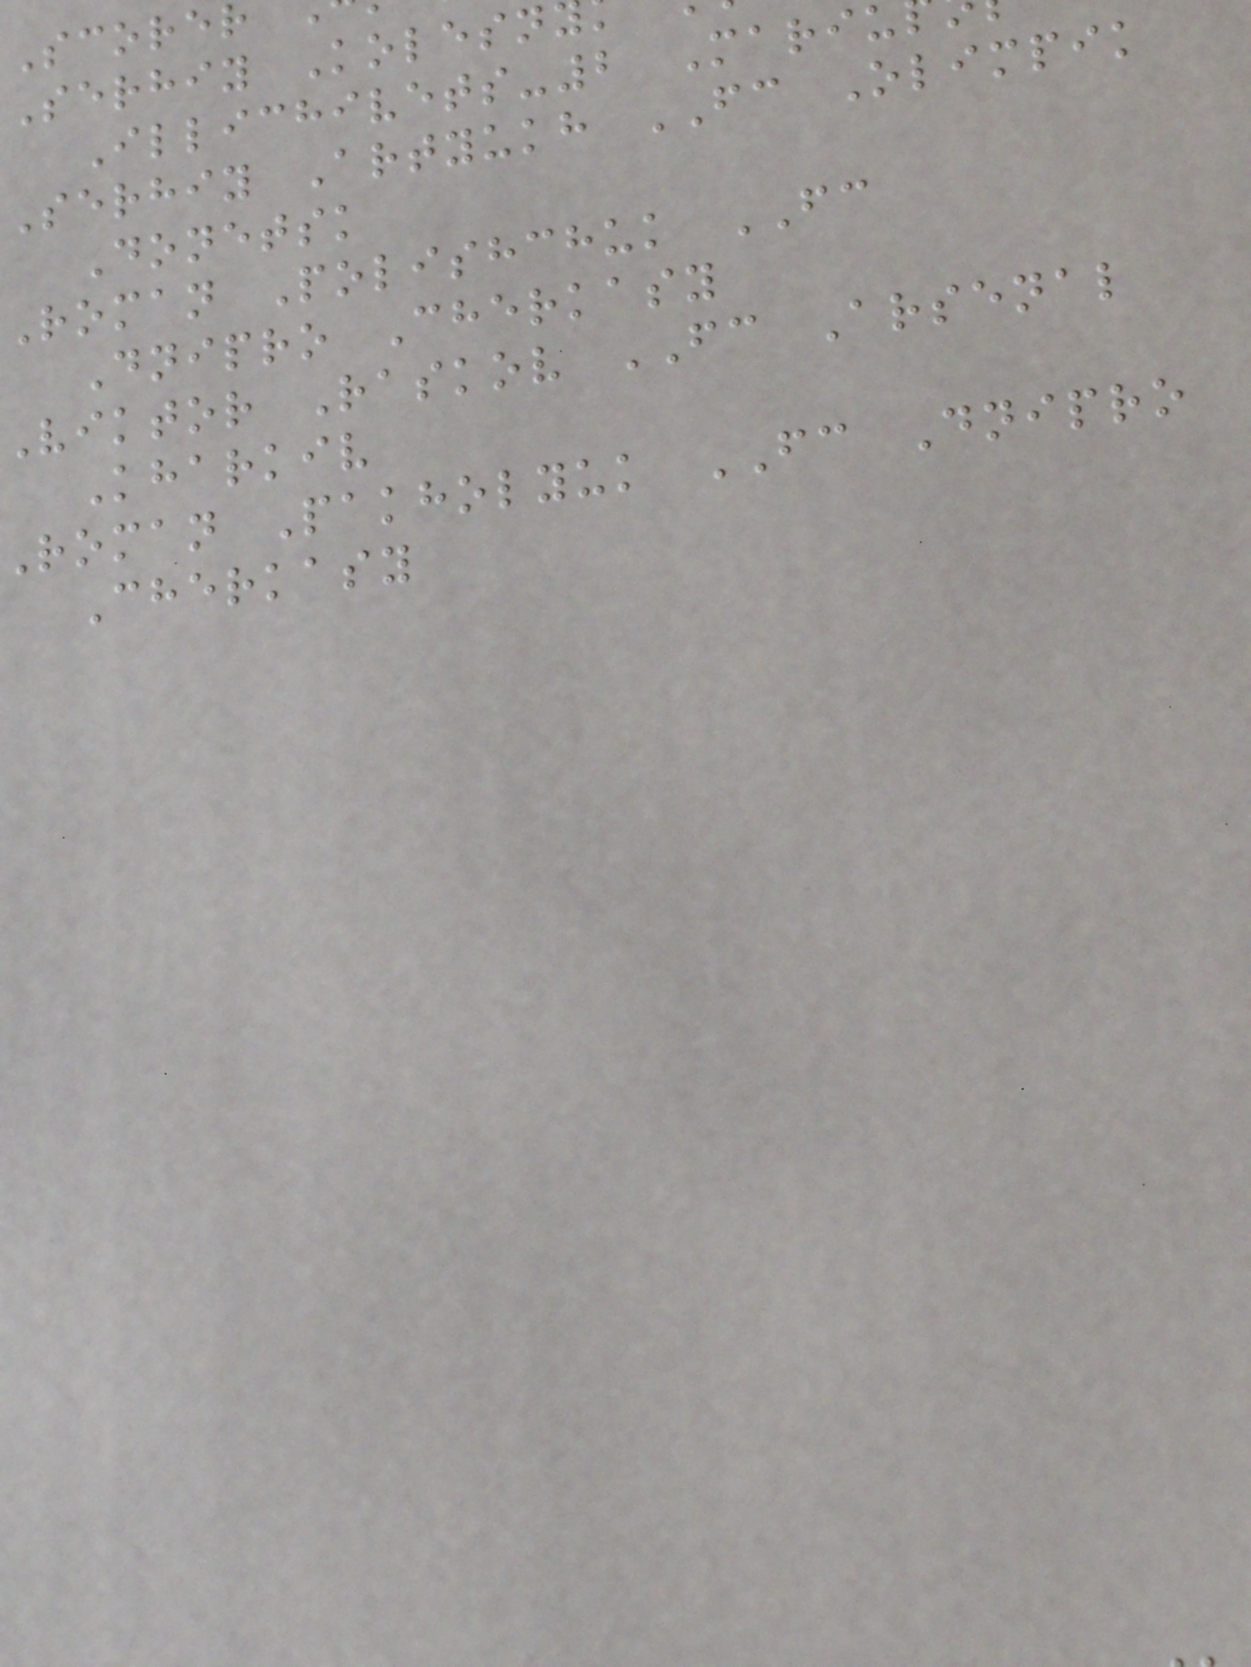Serhiy Kolesn
Illichivets-2 Mariu
Serhiy Artyukh FC Olimpik
Donetsk
Roman Polishchuk FC
Dnipro Cherkasy
Viktor Raskov FC Arsenal
Kharkiv
Roman Pakholyuk FC Dnipro
Cherkasy
